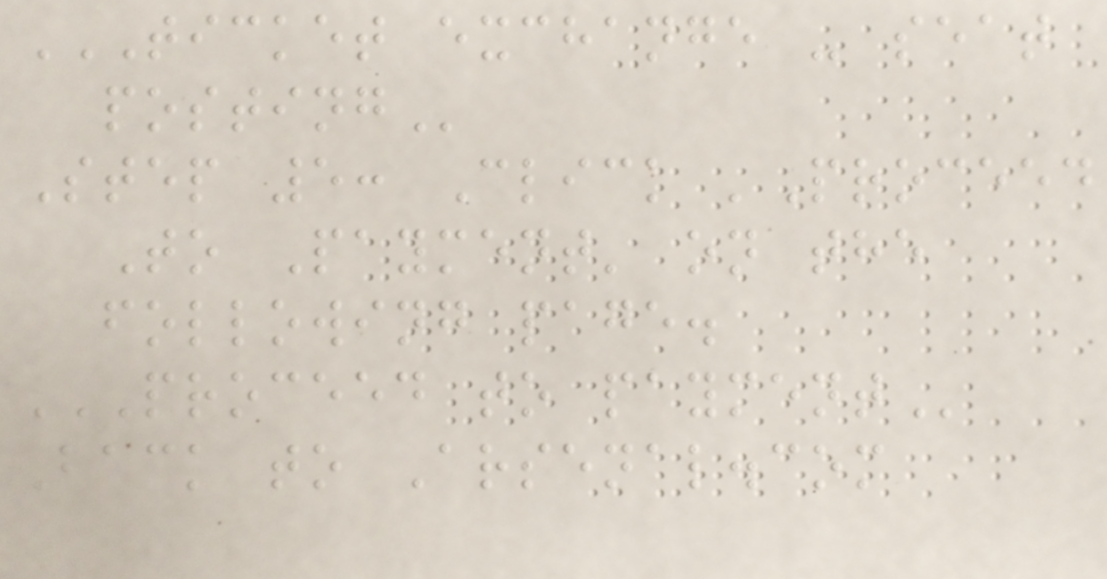TICKET EXCHANGE - SEAT
POSTING
Step 5: Click 'Proceed
To Payment' on the
following page.
PROCEED TO PAYMENT
Back to Arsenal.com
